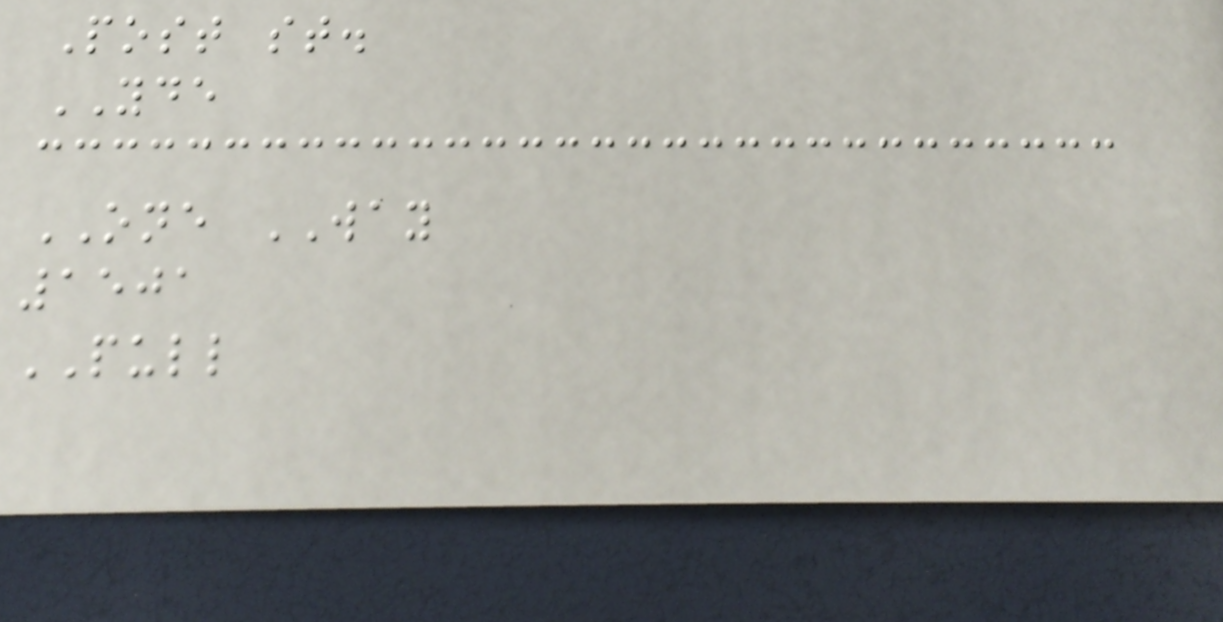Post st.
YDE
ONE WAY
1501
PULL
